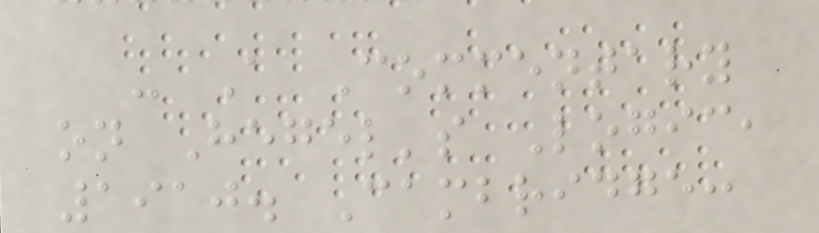- A Commentary
on Hegel's Logic,
1910. Cambridge:
